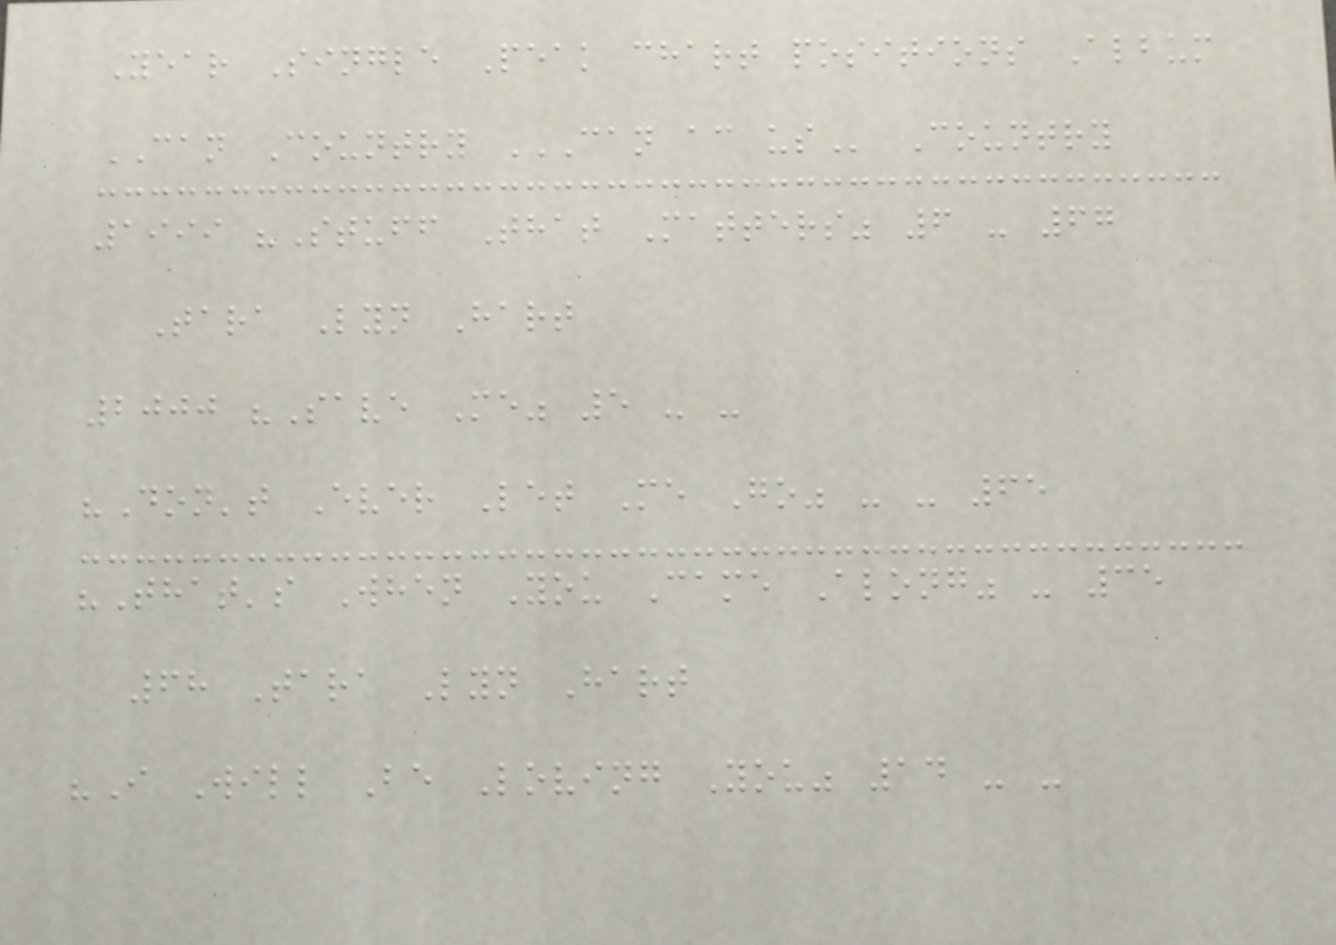Year Single Peak chart positions Album
CAN Country CAN AC US Country
1999 "Stuff That Matters" 6 - 67
Tara Lyn Hart
2000 "Save Me" 5 - -
"Don't Ever Let Me Go" - - 65
"That's When You Came Along" - 35
68 Tara Lyn Hart
"I Will Be Loving You" 14 - -
